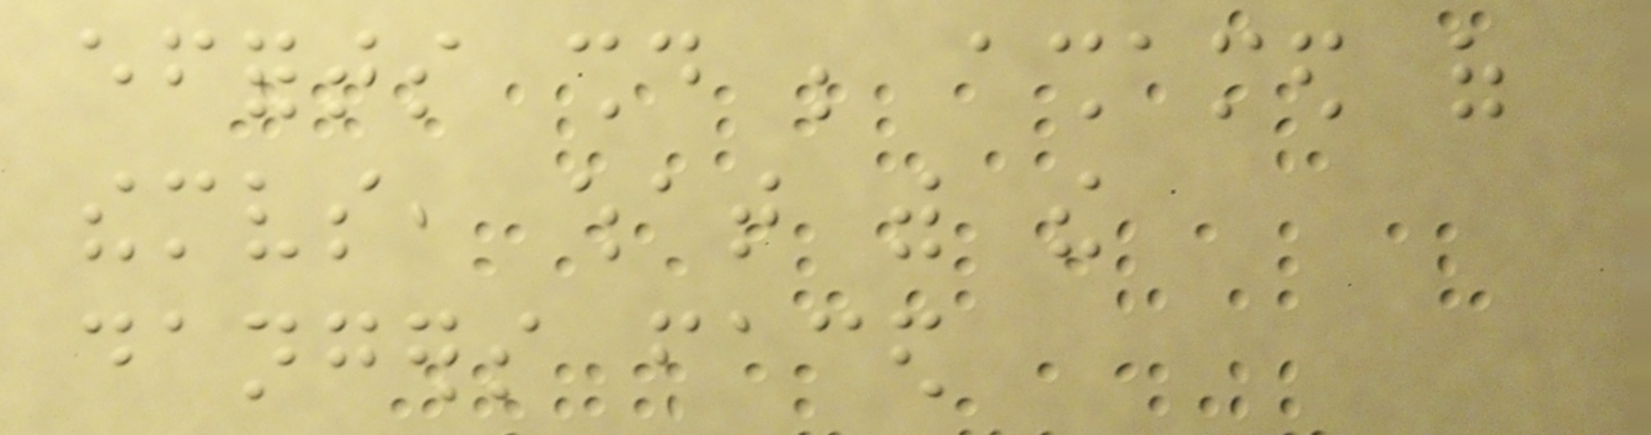efforts should be ashamed of
themselves, what with the
dangers faced
